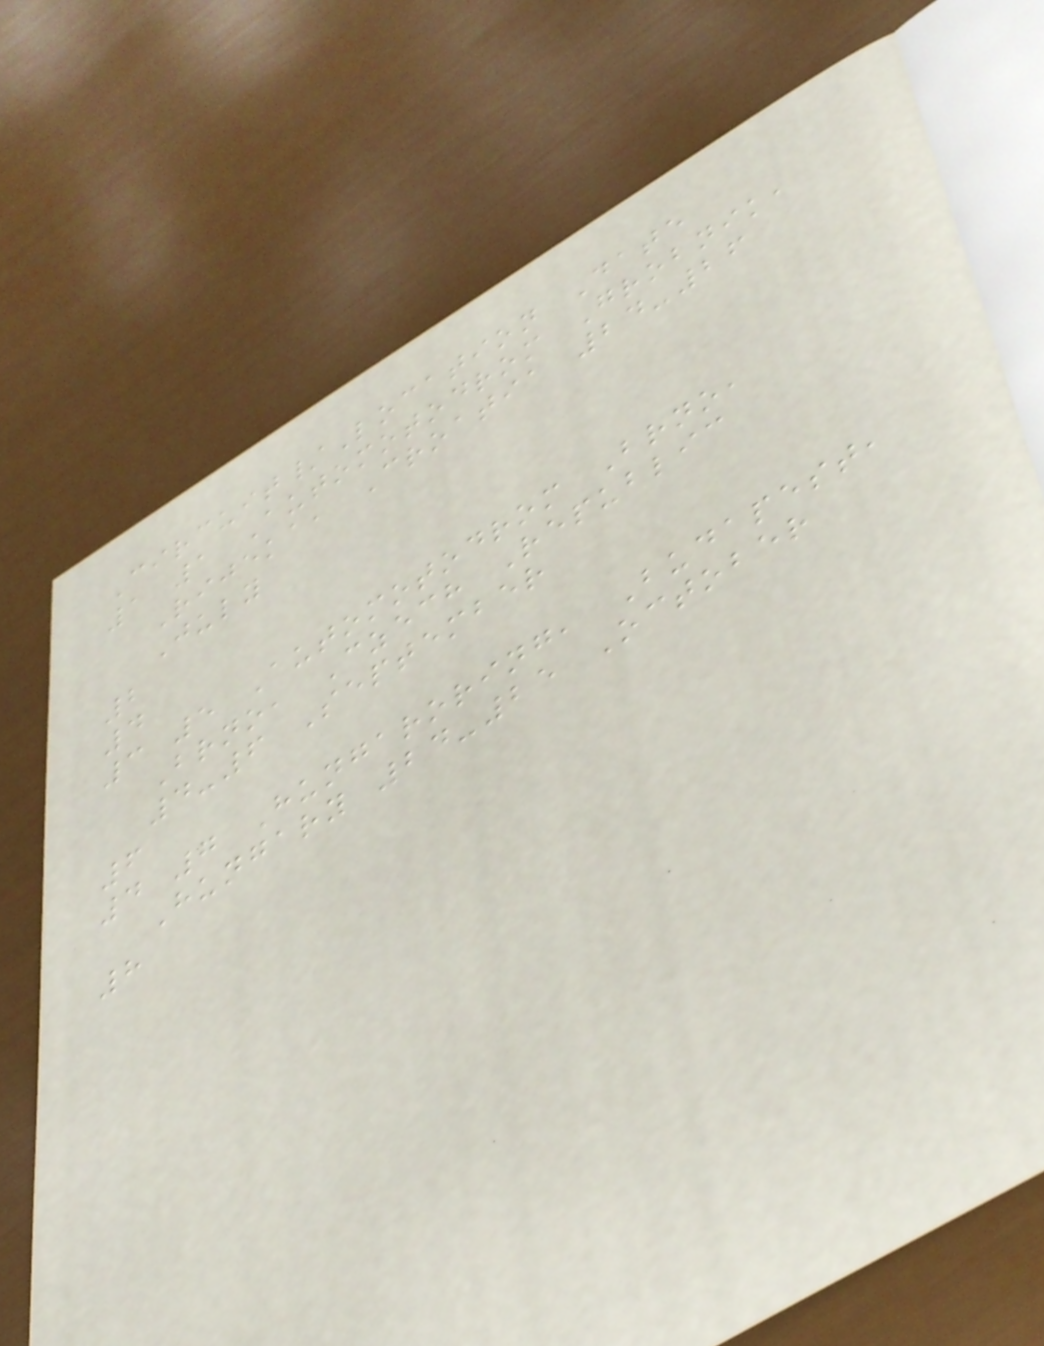Circuit/Location Date
1 1 Automotodrom Grobnik,
Rijeka, Croatia 24-26
July
2
4
3 5 Automotodrom Brno,
Brno, Czech Republic
4-6 September
6
4 7 Hungaroring, Budapest,
Hungary 24-25 October
8
